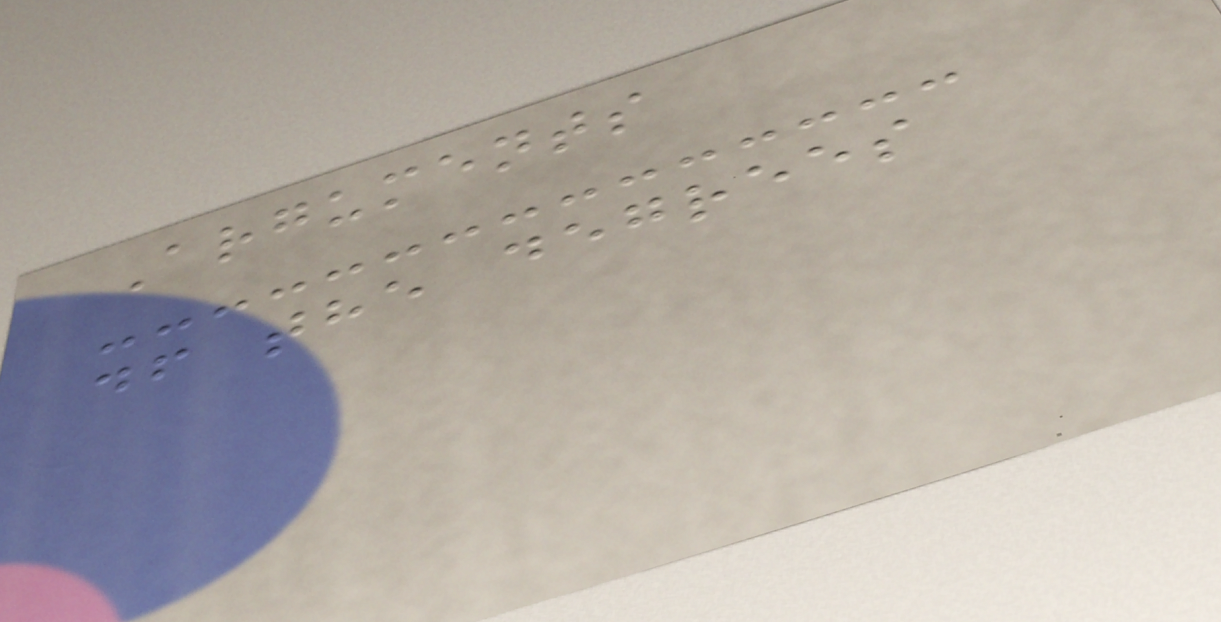Arguments
df the degrees
